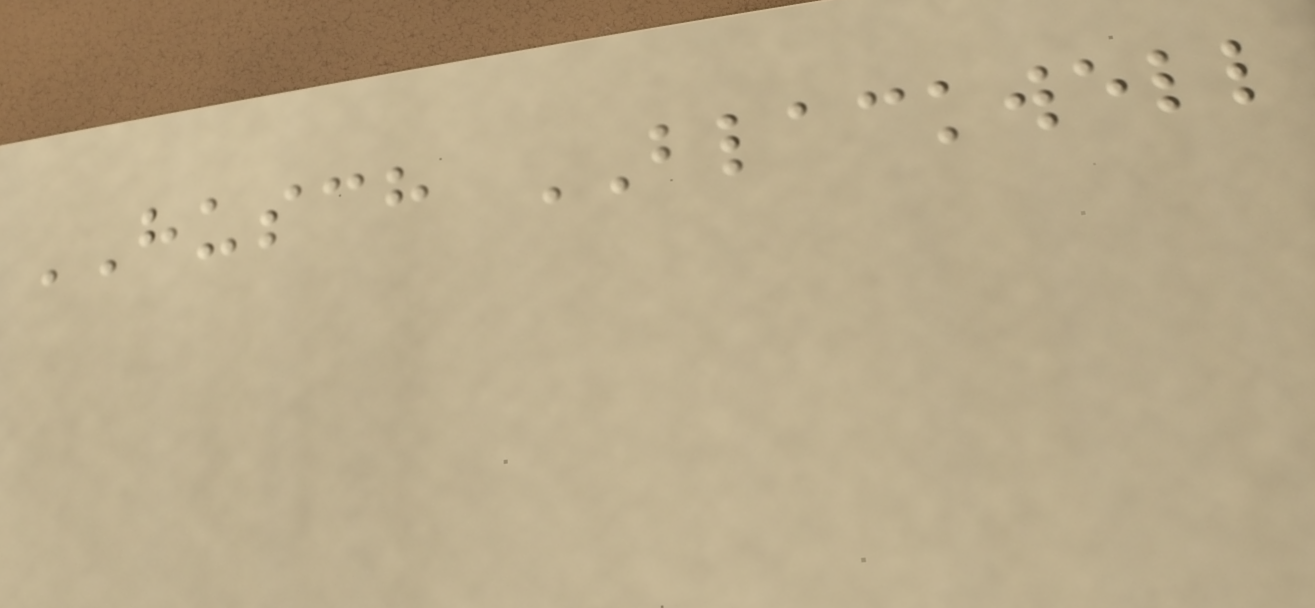HUSCH BLACKWELL
